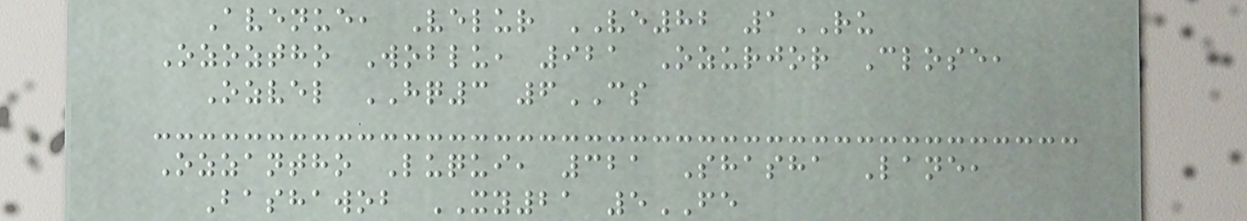Avenue, Velur VE82 1RU
Ozoztho Woblu, 921 Ozurjor Close,
Ozvel HQ3 6CS
Ozzantho Luqui, 321 Shasha Lane,
Bashawob XY21 5FE
